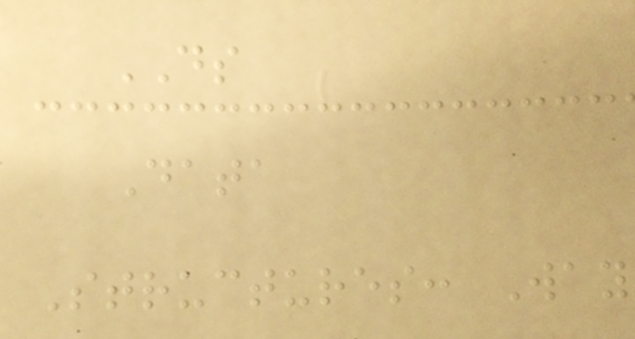DS
Data
Structures: Way
